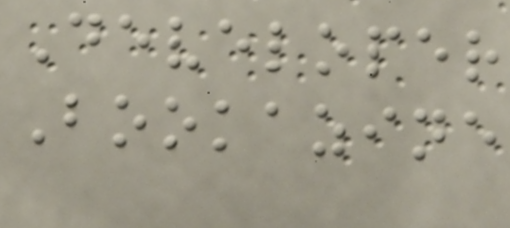Developer
Bookazine
